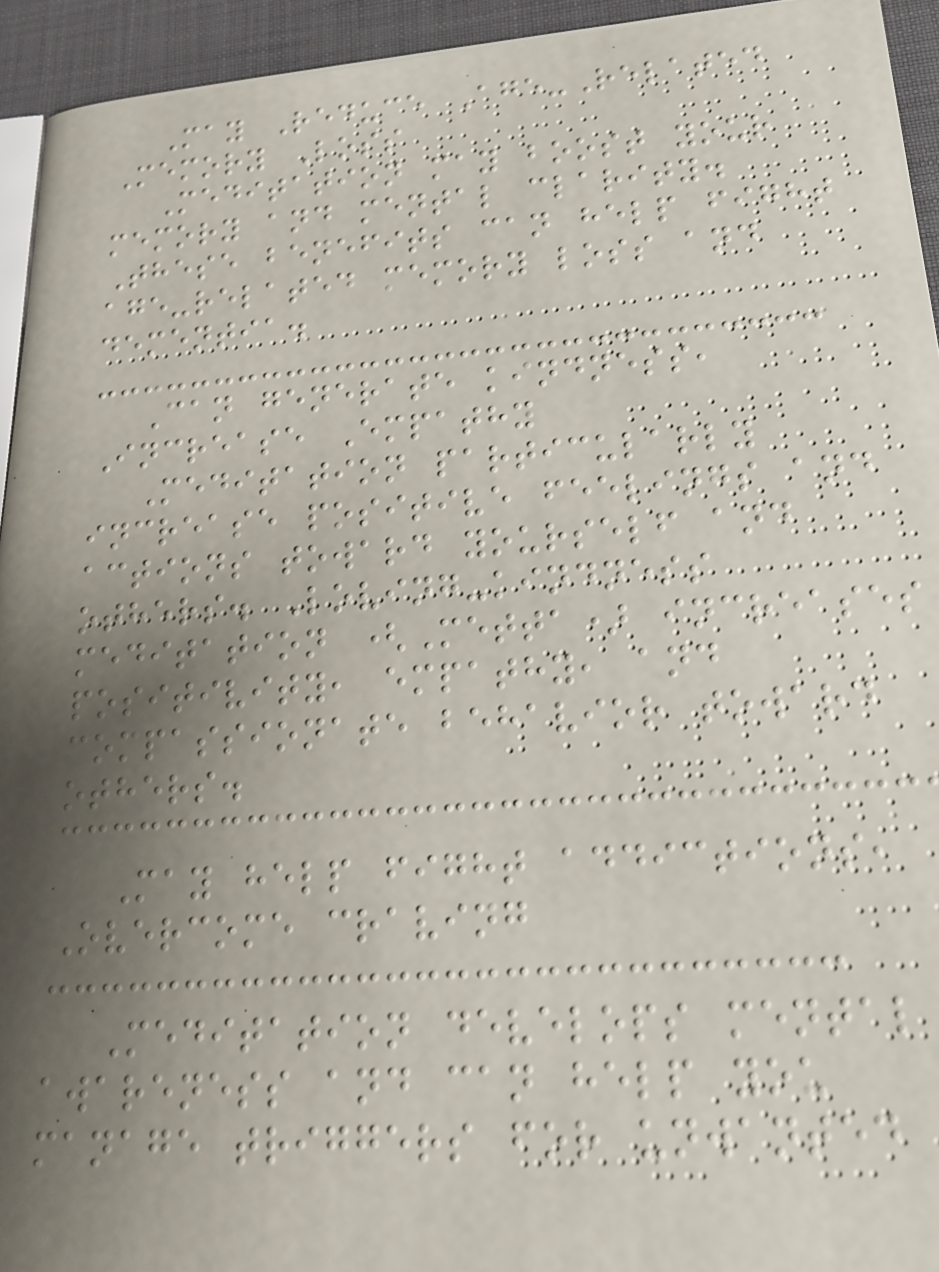May Reduce Age-Related
Memory Loss
Meditation may boost your
memory and mental clarity.
These benefits can help fight
age-related memory loss and
dementia.
Can generate kindness,
Increase Empathy
Meditation particularly
increase positive feelings and
actions toward yourself and
others. Loving-kindness
meditation (Metta) increases
positivity, empathy, and
compassionate behavior toward
others.
May help fight addictions,
Overcome craving
Meditation develops mental
awareness and can help you
manage triggers for unwanted
